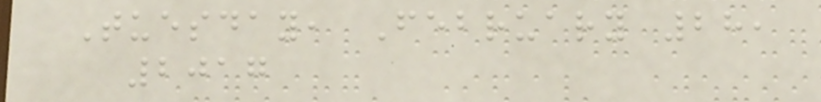Tuesday, February 28,
2017
